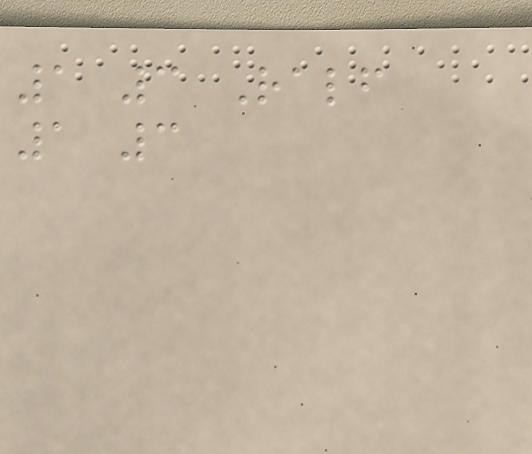1 3 Ralf
1 3
